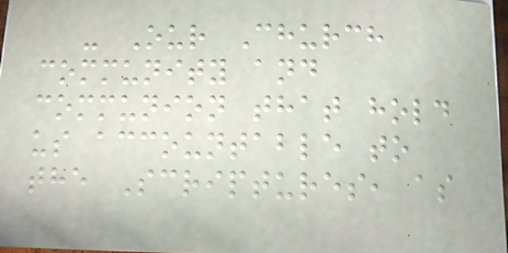- Our Church
community and
communion that hold
us accountable to
the Scriptures, as
